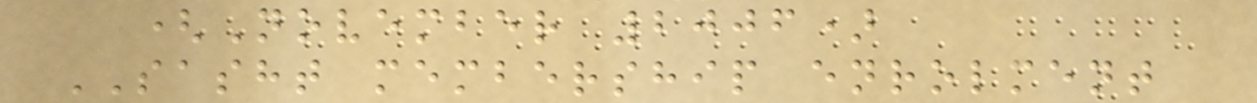(November 2006)
SASHT membership enrolment
